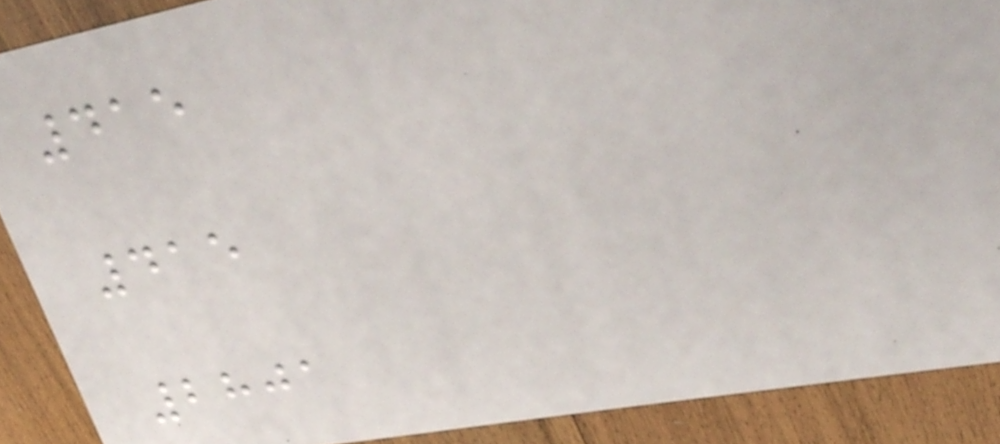415
415
2801
